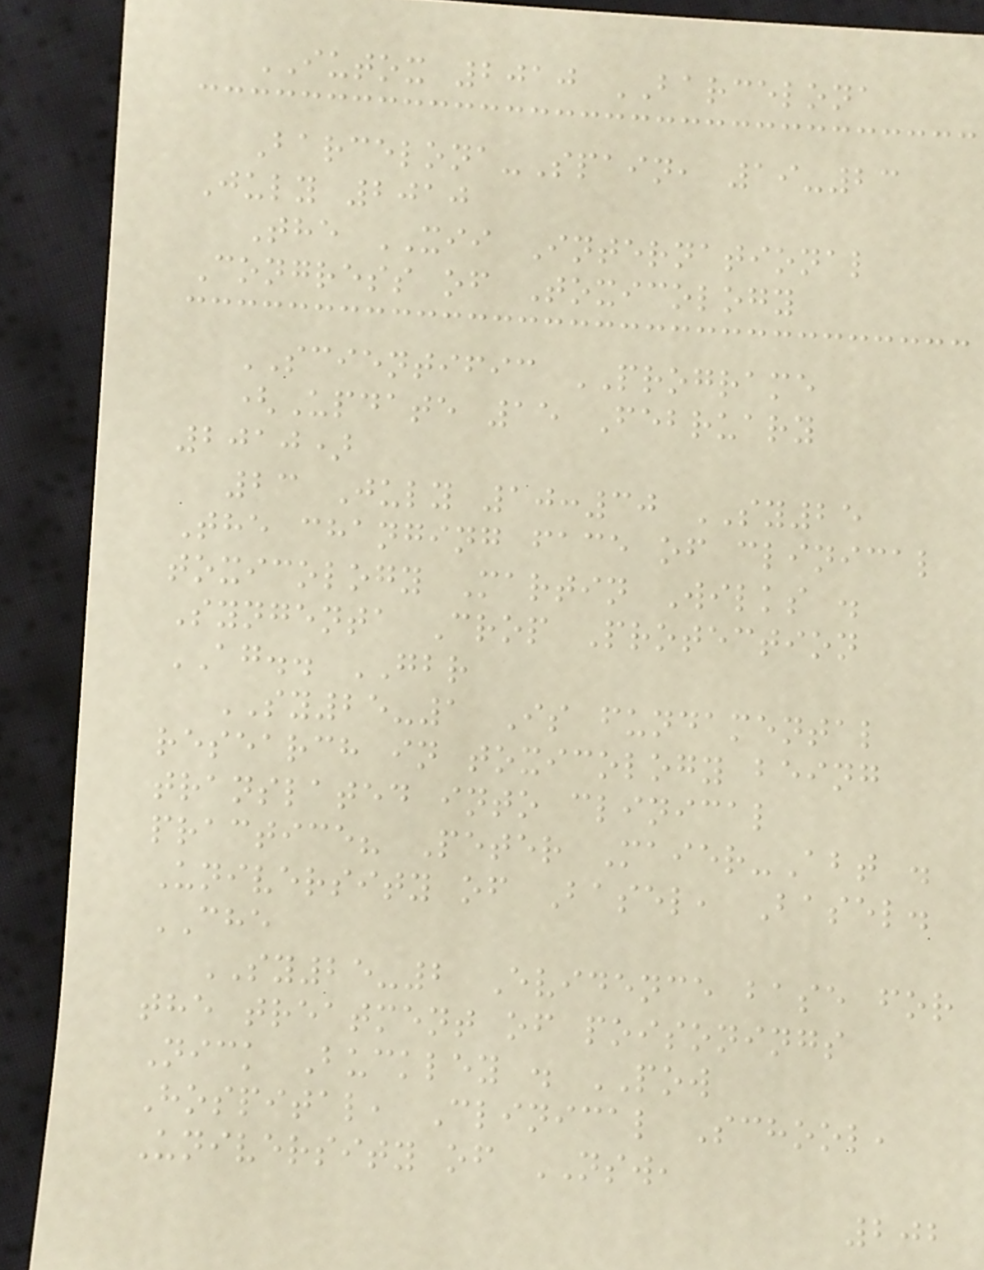IUTOX 2010 BARCELONA
Barcelona-Spain, 19-23
July 2010
The XII International
Congress of Toxicology
SCIENTIFIC PROGRAME
(Update 15 February
2010)
23 July 10:30 SY25
The changing face of clinical
toxicology Martin Wilks .
Syngenta Crop Protection
AG.. GBR
SY25-1 Is fundamental
research in toxicology being
translated into clinical
practice? Peter Maier-Abt .
University of Basel, Basel.
CHE
SY25-2 Evidence base for
the treatment of poisonings
Nick Buckley . POW
Hospital, Clinical School,
University of NSW,
202
